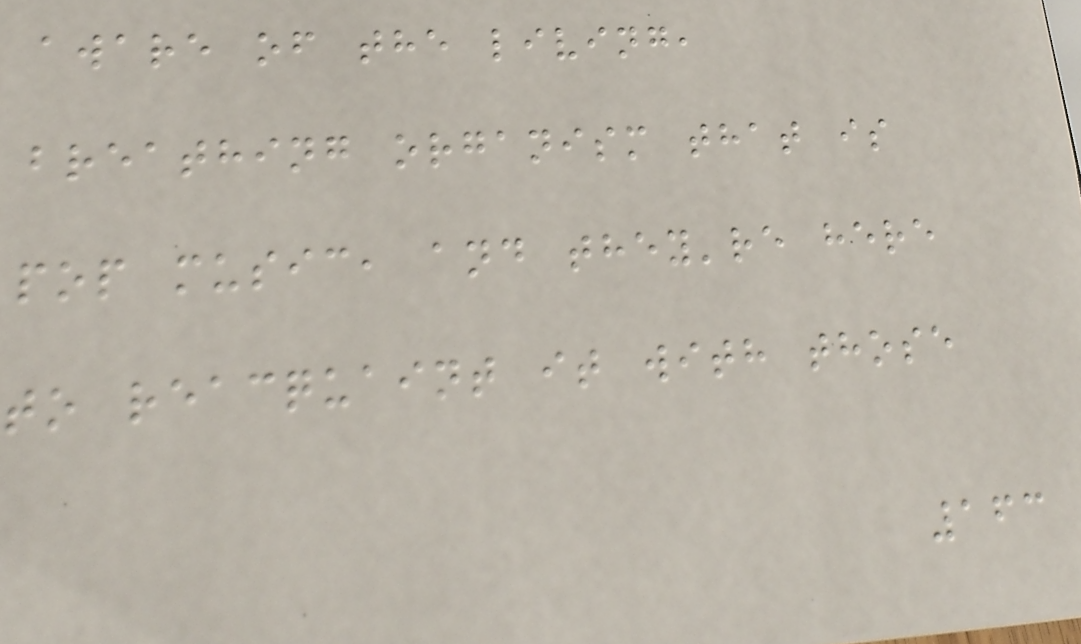aware of the living,
breathing organism that is
pop music, and they're here
to reacquaint it with those
163
